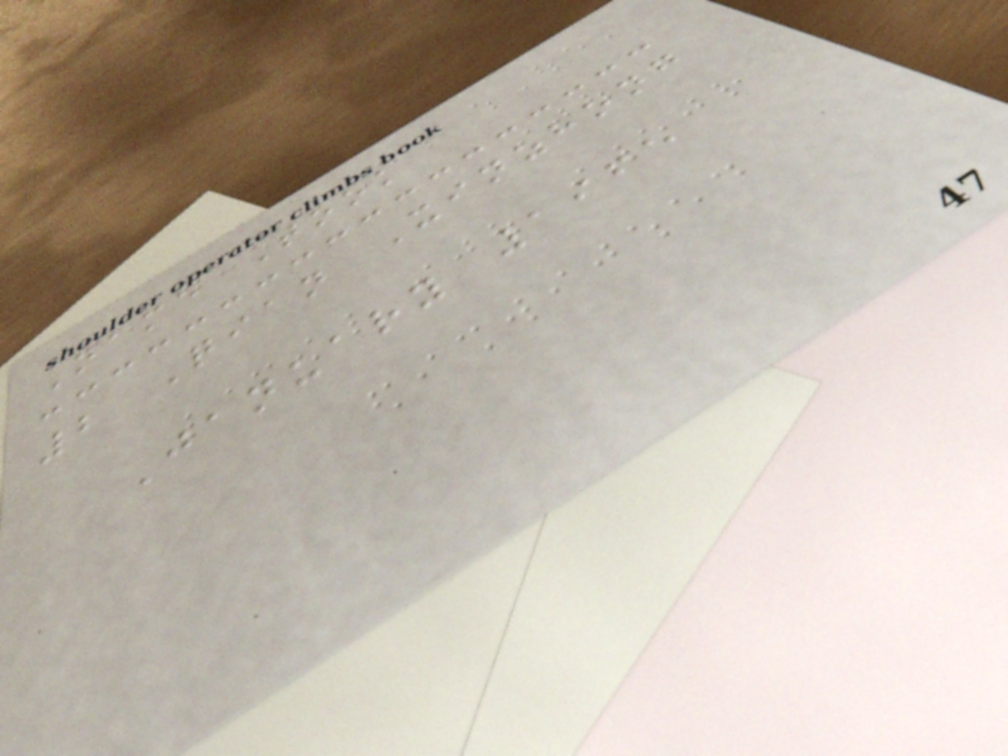Name Took
2 Qian Xinzhong
January 1965
